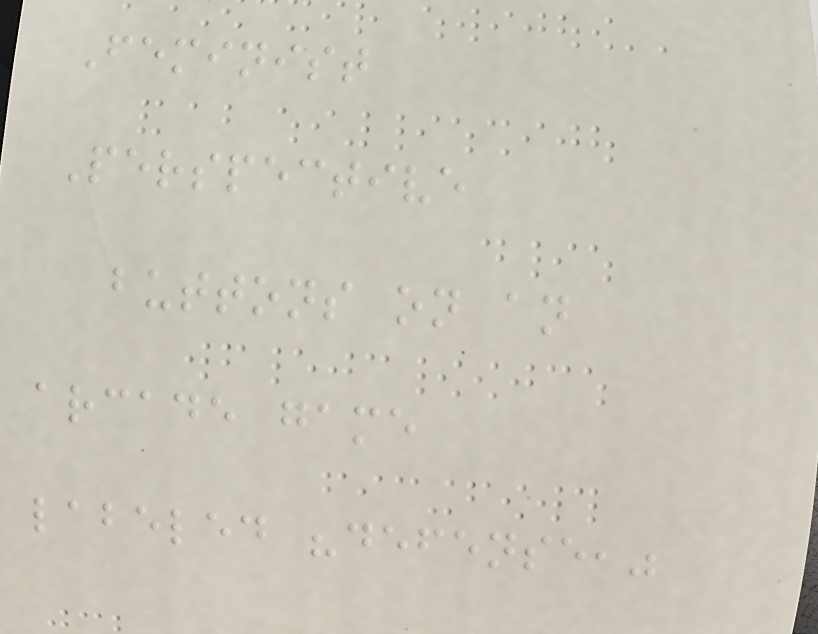Feminist
Perspective
buttons on an
arcade game
labeled "defense,"
